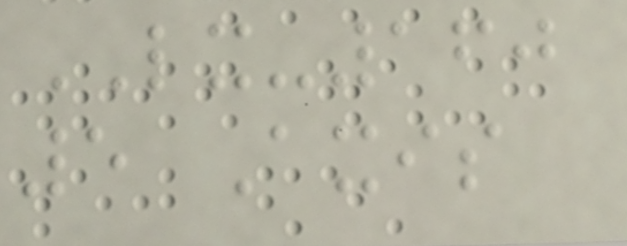LX-160
5 Axis
